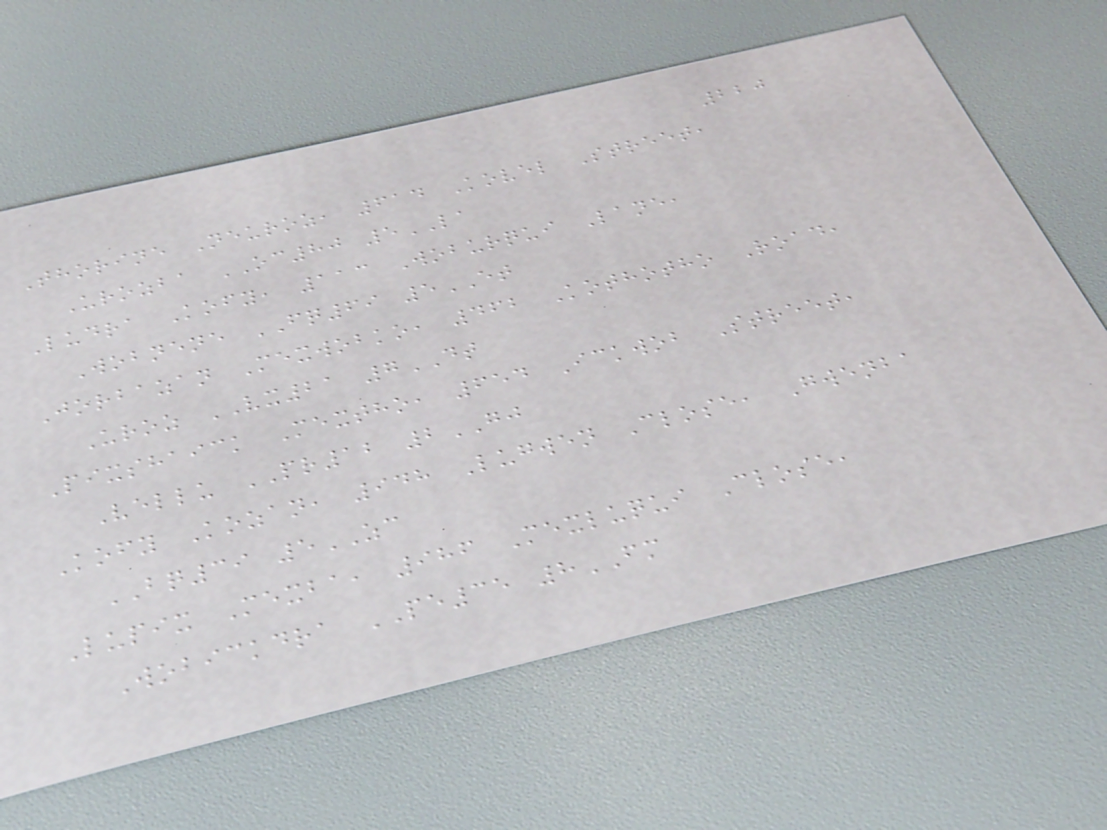220
Thorine Neuroz, 614 Kovel Street,
Urozba OC80 5LA
Ludra Kofy, 113 Woburqui Lane,
Wobnene FQ69 5ET
Jorbazan Mexwobko, 462 Kothotho Road,
Uroz VX21 7DT
Pixshaick Mextho, 654 Ickwob Street,
Vellu PR12 2GJ
Kofy Kozan, 948 Lugwen Close, Gwenba
BQ39 5ZC
Lupix Mexba, 986 Mexluqui Close,
Wobickdra PE35 8FM
